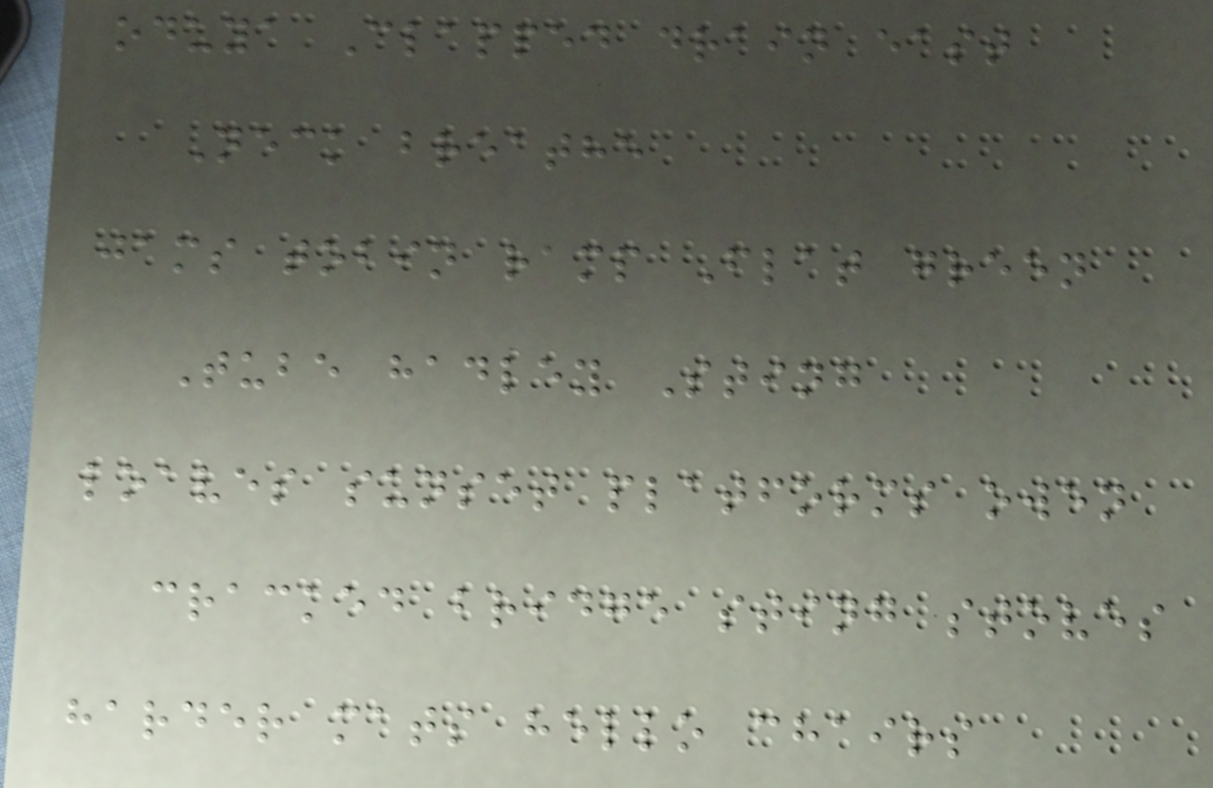oduya Clapped drain east
Neck breathe
jams tobin ramp Flat green
Tube hadley Sting
loaves sunset platforms owen
cracked bridge sting stoves
harder mats hello chairs
